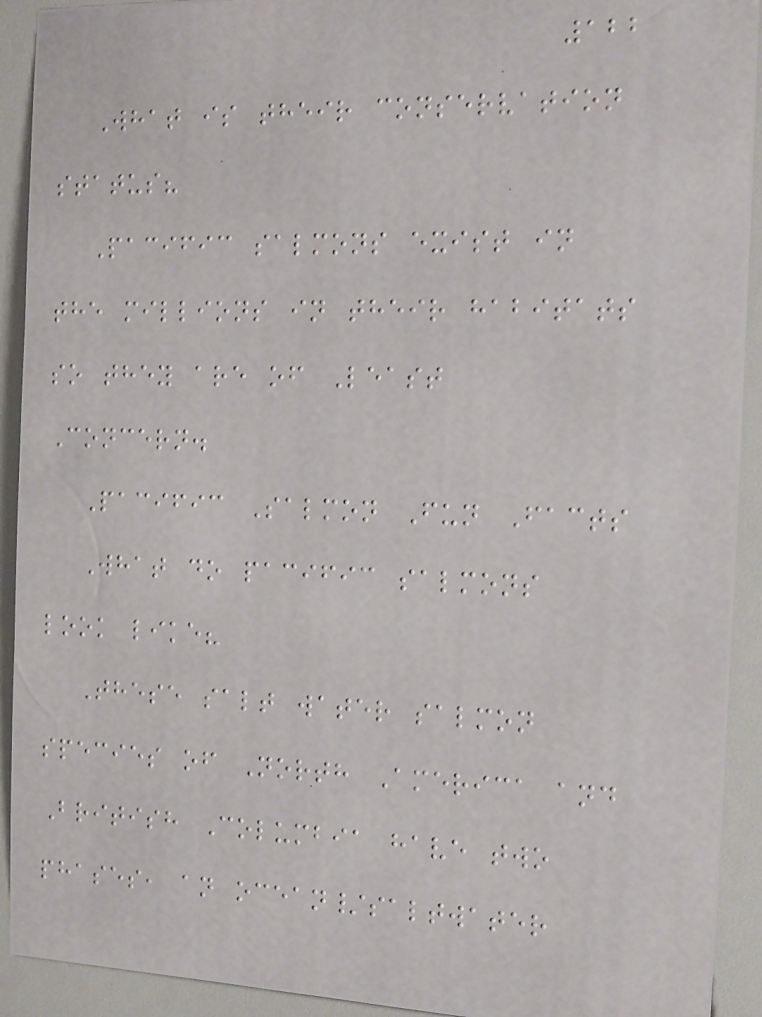122
What is their conservation
status?
Pacific salmons exist in
the millions in their habitats
so they are of Least
Concern.
Pacific Salmon Fun Facts
What do pacific salmons
look like?
These salt water salmon
species of North America and
British Columbia have two
phases, an ocean/saltwater
